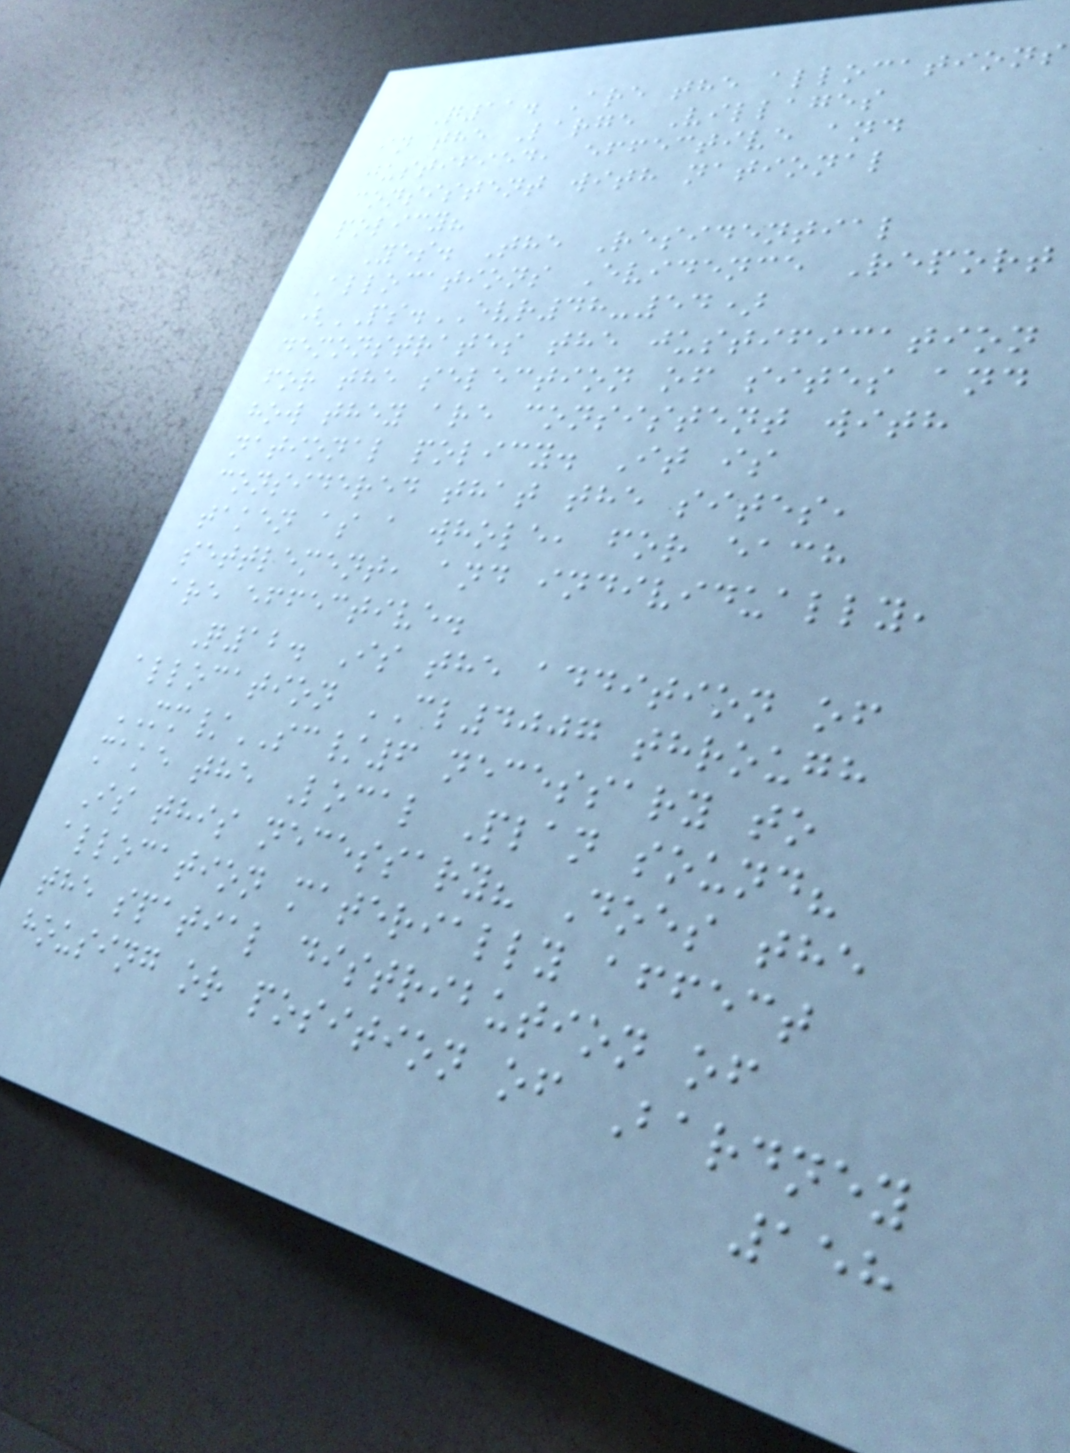Q11. Are the allocations
in the Large Villages
justified, effective and
consistent with national
policy?
Yes. The Residential
Allocations Evidence Report
(PS.EVR48-54)
demonstrates the justification
for the selection of sites and
how they are consistent with
national policy. It is
considered that the sites,
taken as a whole, for each
settlement, and individually,
are effective.
Q12. Is the addition of
allocation CL4007 through
MM/SC/6 necessary to
make the Local Plan sound?
Is this necessary? Does the
allocation materially affect
the spatial distribution of
housing or position of Bardney
158
